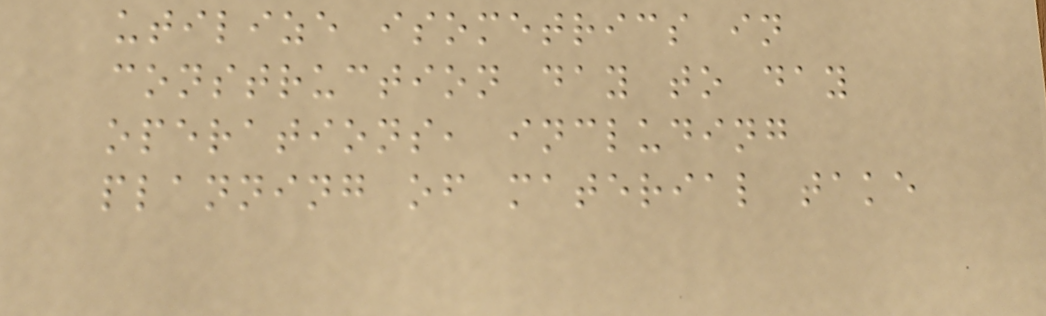utilize isometrics in
construction day to day
operations, including
planning of material take
